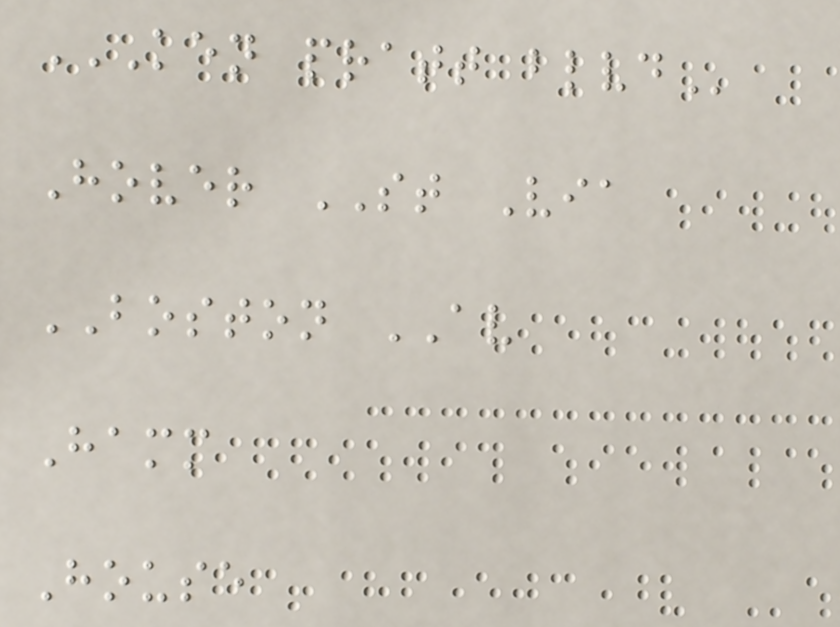KEN PRATT BLVD
Hover ST Via
BOSTON AV
Hamm
House
